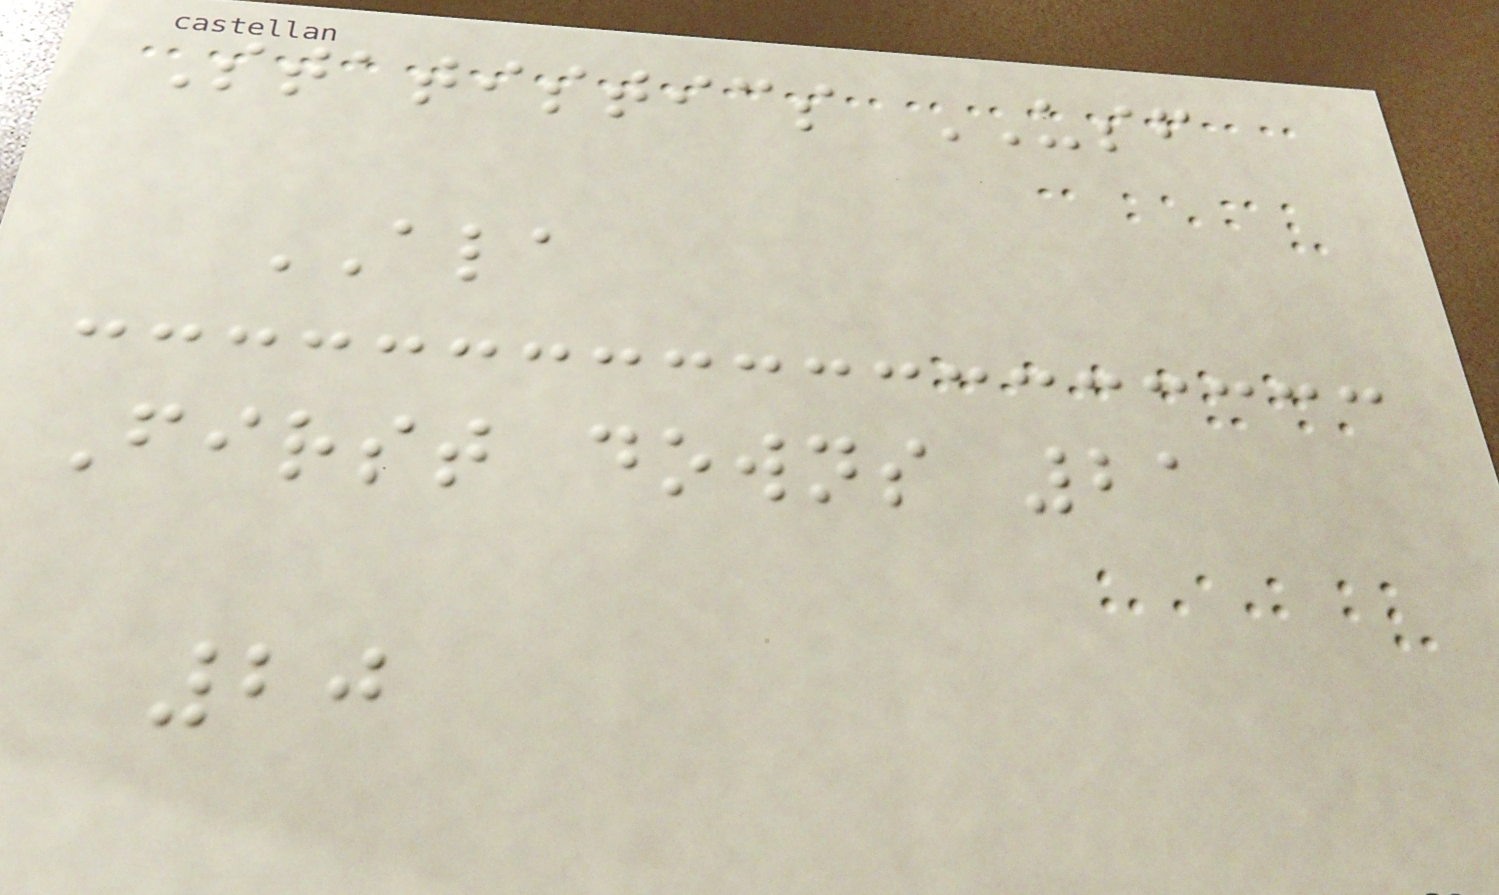Statistics USF
ALA
First downs 21
20
